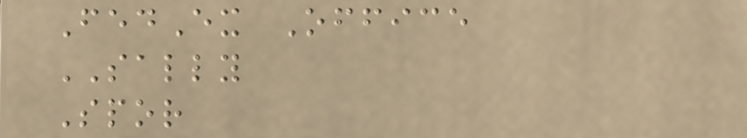FedEx Office
SALLY
Spor
